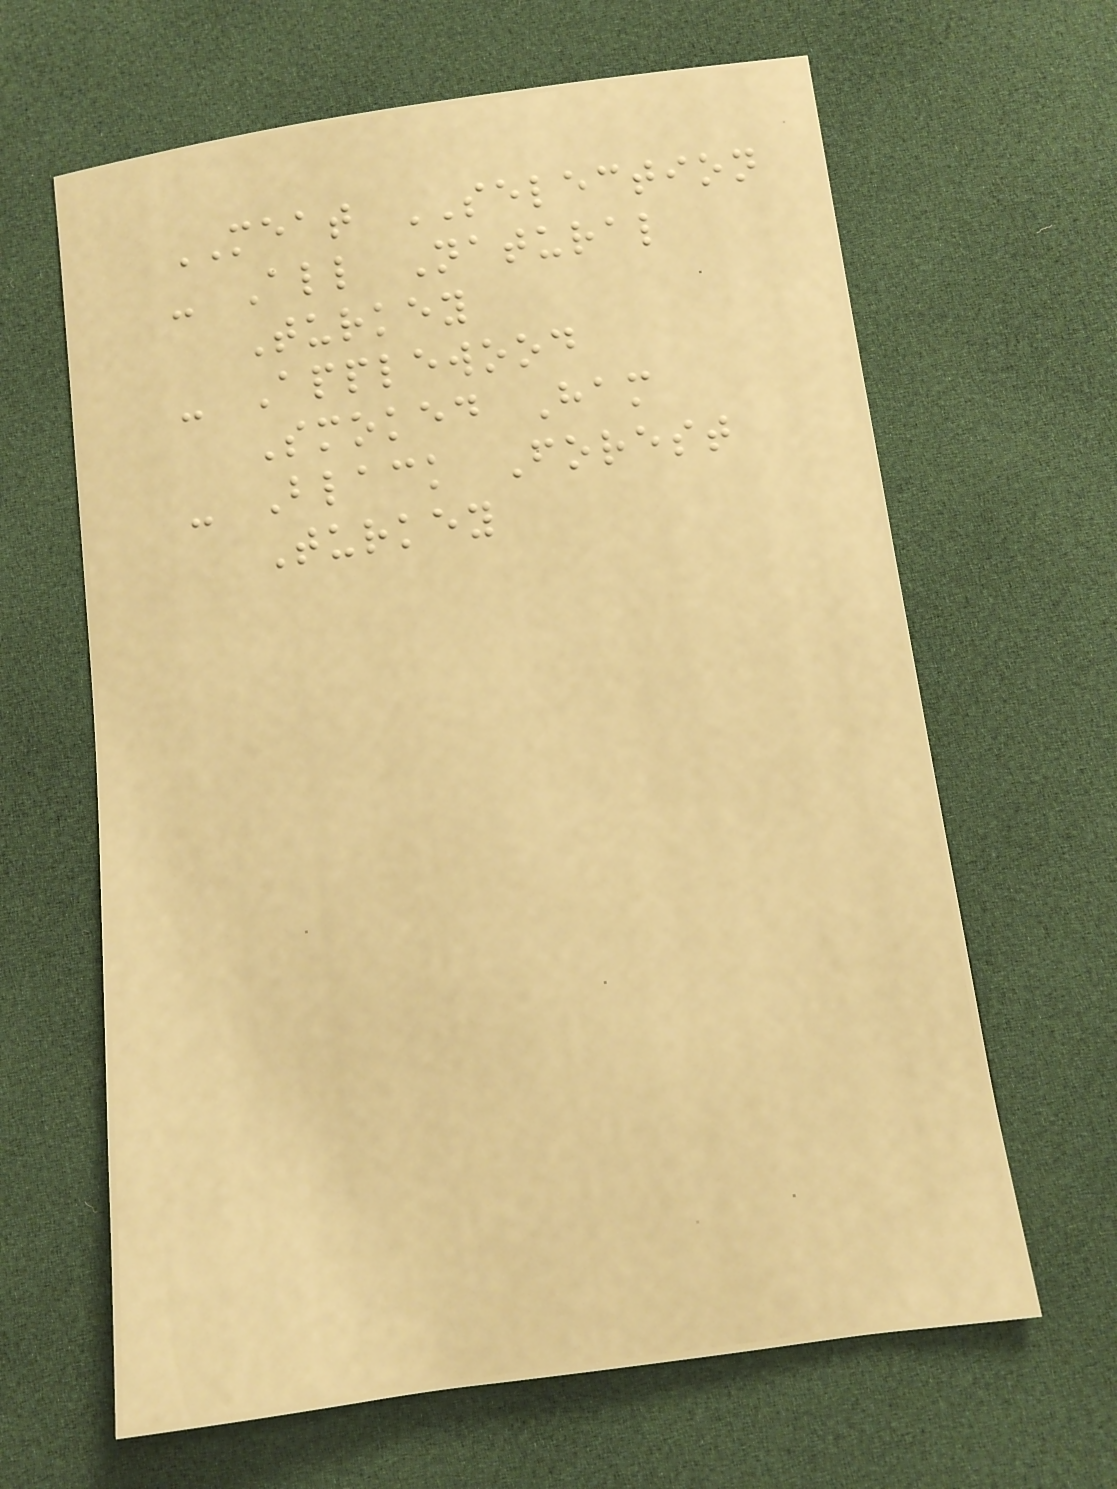MEAT SELECTION
- All Natural
Turkey
- Applewood
Smoked Ham
- Black Forest
Turkey
